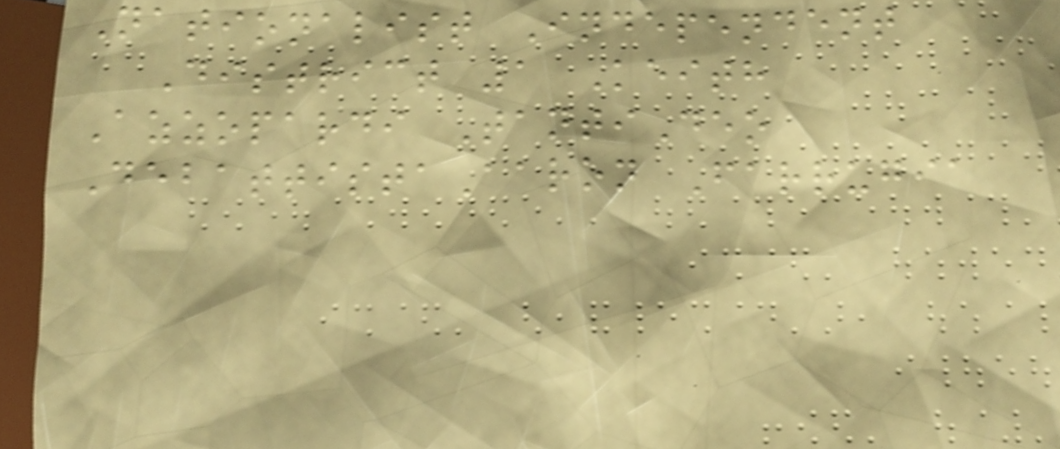Nationalist Independent
District 1 Keith
Azzopardi TantiDeo
DebattistaAaron Farrugia
